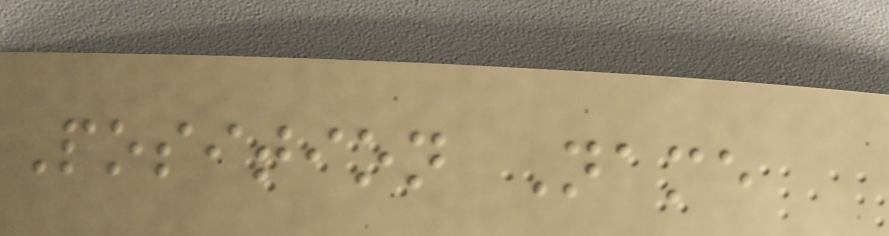Position Name
